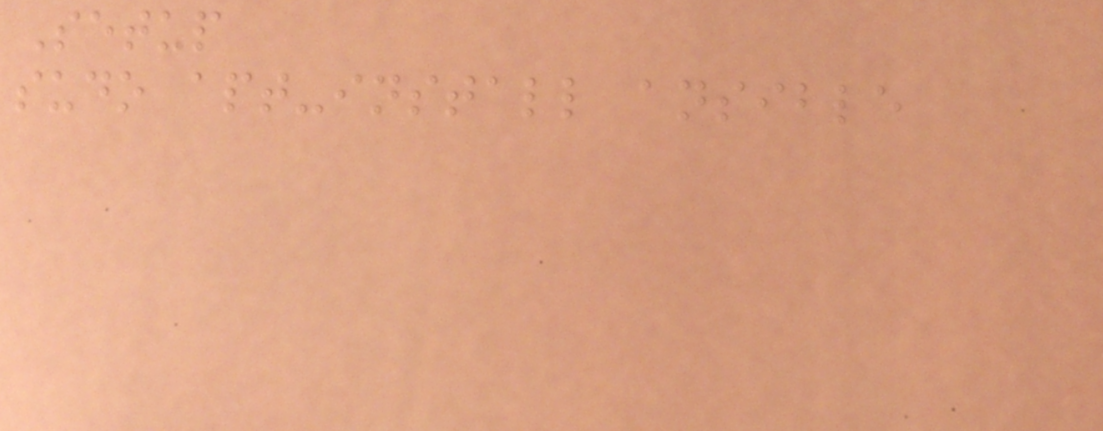Setup
sudo apt-install ansible
